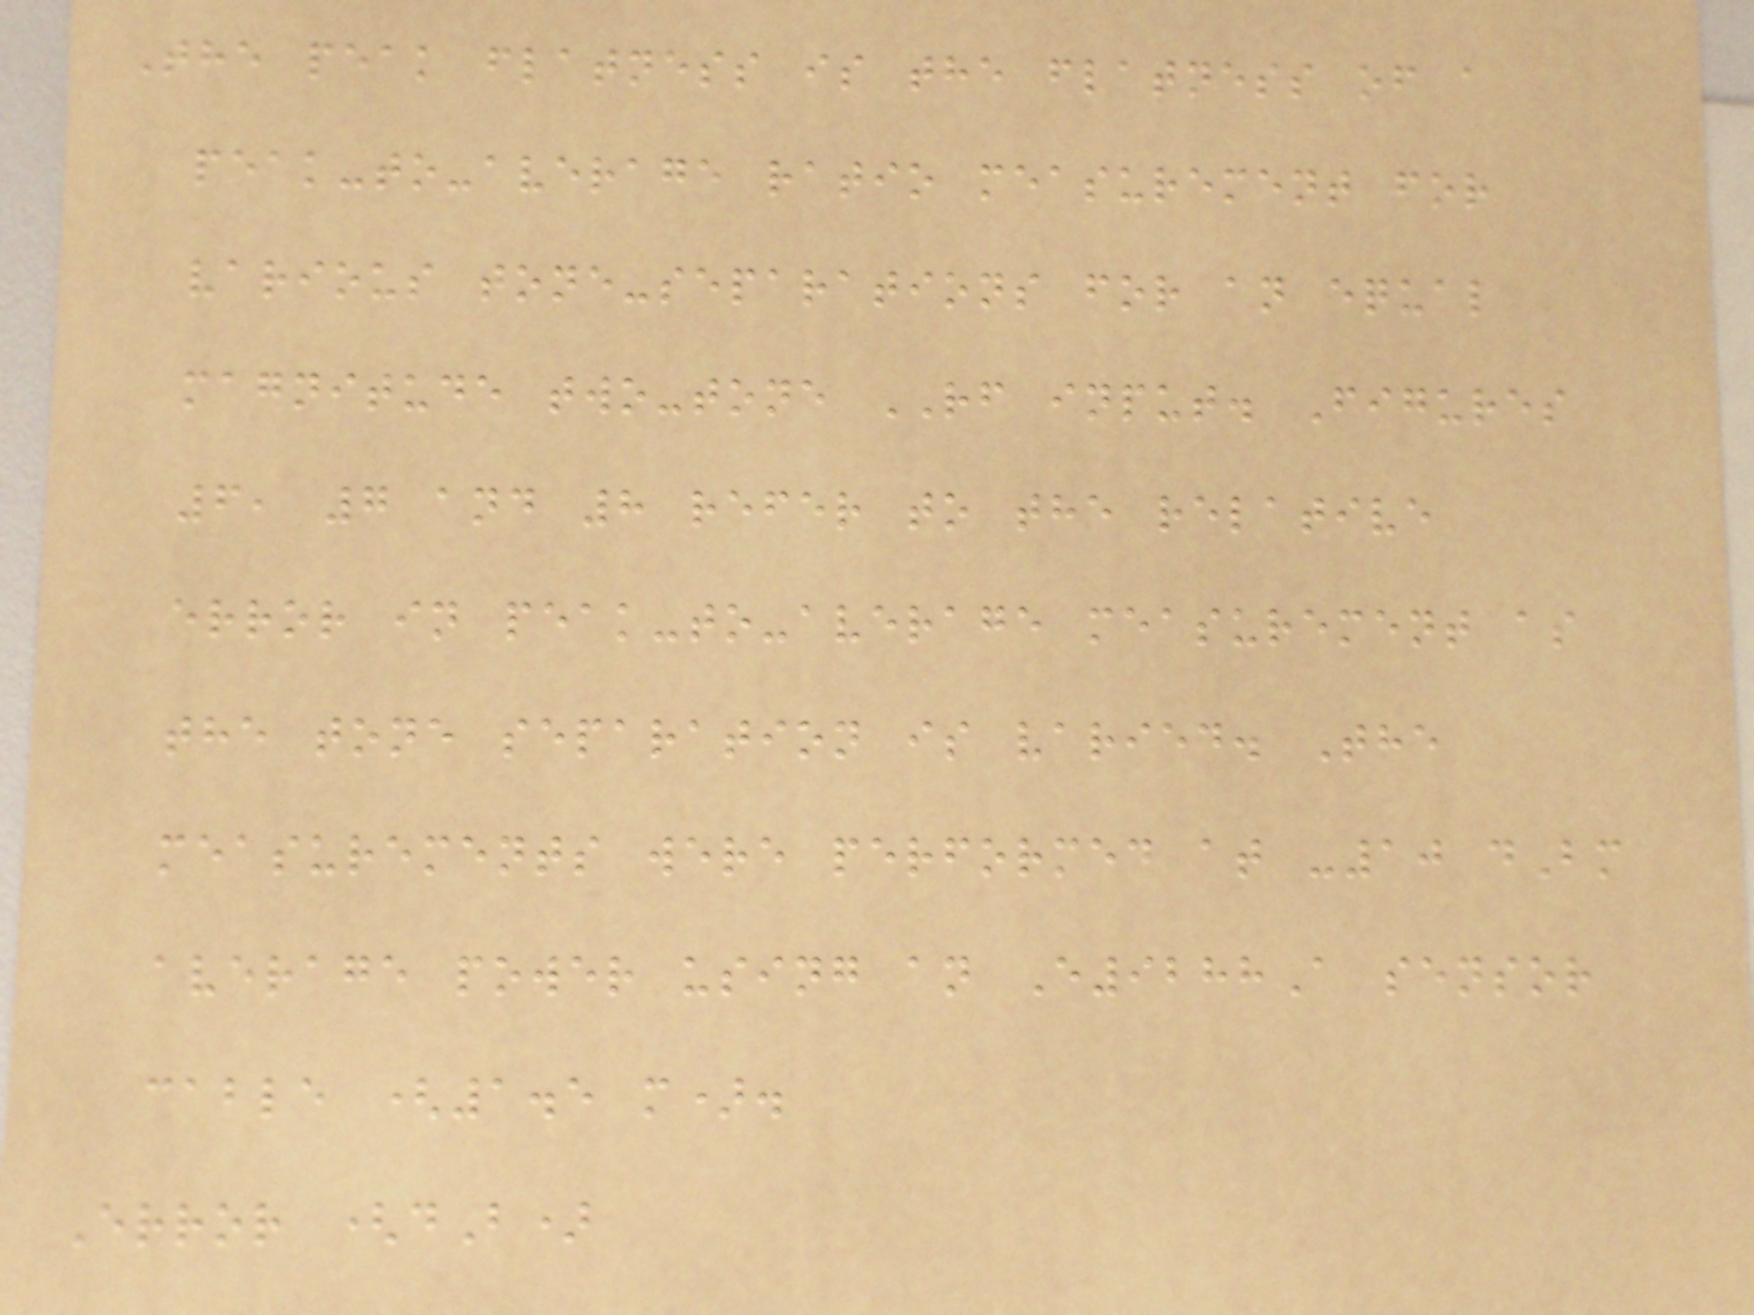The peak flatness is the flatness of a
peak-to-average ratio measurement for
various tone-separations for an equal
magnitude two-tone RF input. Figures
6, 7 and 8 refer to the relative
error in peak-to-average measurement as
the tone separation is varied. The
measurements were performed at -10 dBm
average power using an E9288A sensor
cable (1.5 m).
Error (dB)
